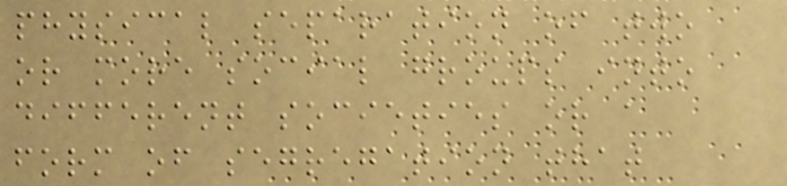physical separation of two
or more social groups into
different societies or a
form of segregation that
